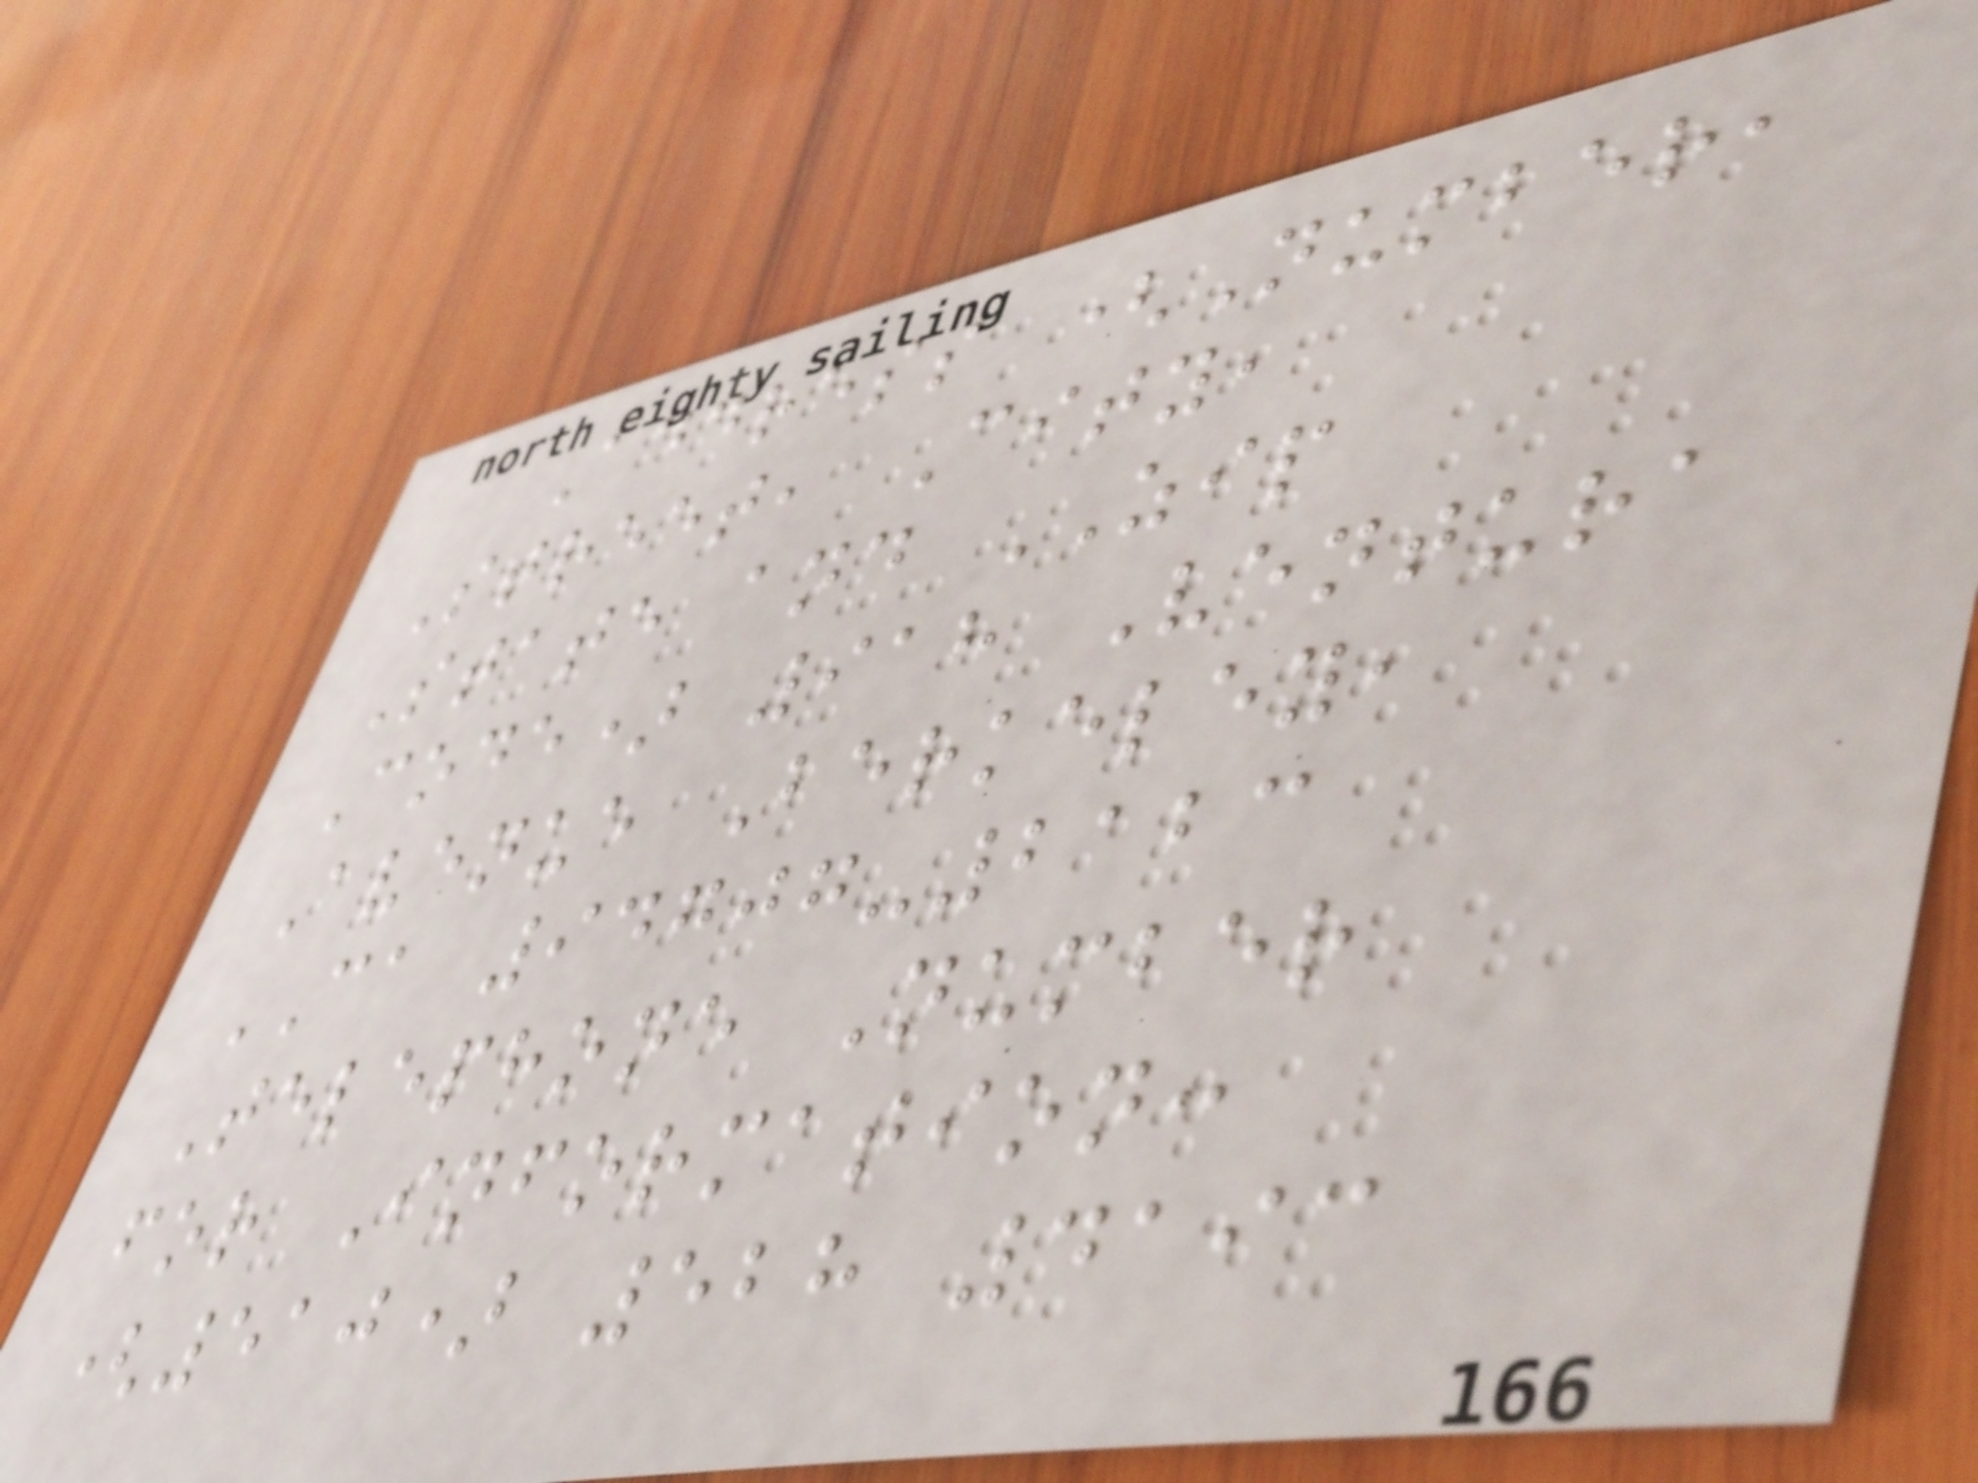Address (Number,
Street, City,
State and ZIP
Code) 918 Ventura
Avenue Berkeley,
CA 94707-2123
Telephone Number
for Information:
(510) 528 4193
